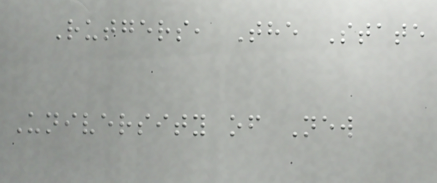Rutgers, The State
University of New
